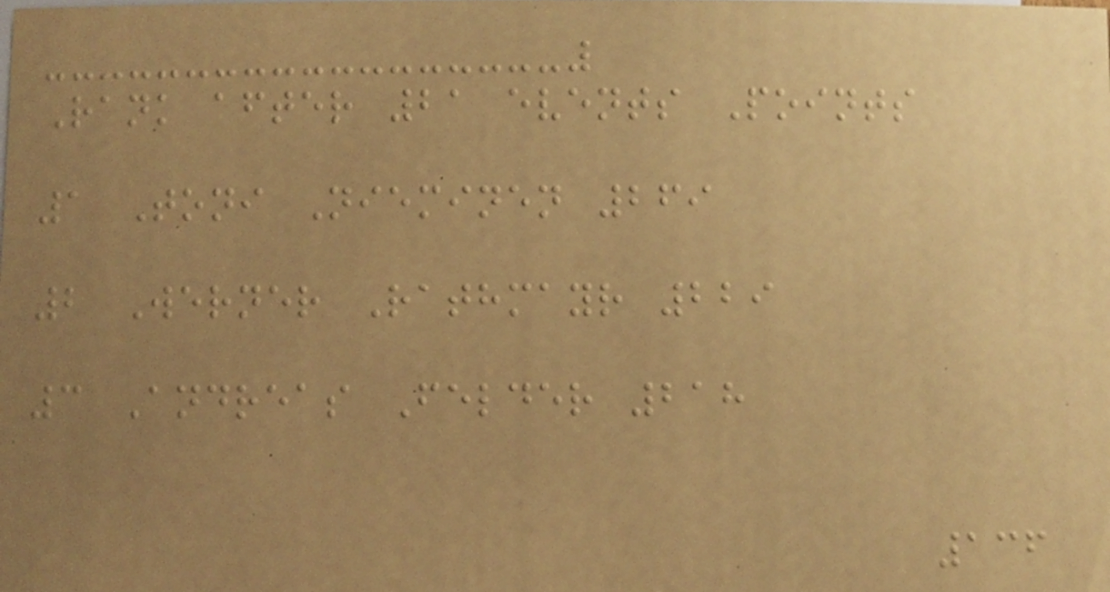Rank after 21 events Points
1 Toni Nieminen 269
2 Werner Rathmayr 229
3 Andreas Felder 218
136
